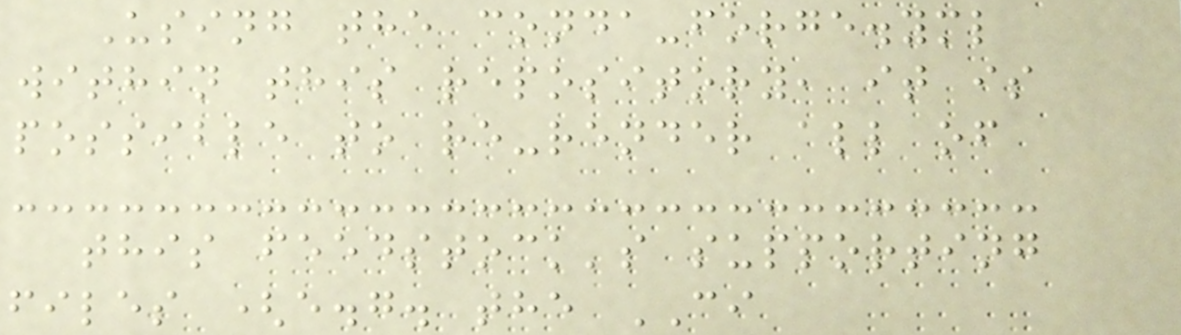Using the conda-forge.yml
within this repository, it is
possible to re-render all of
this feedstock's supporting
files (e.g. the CI
